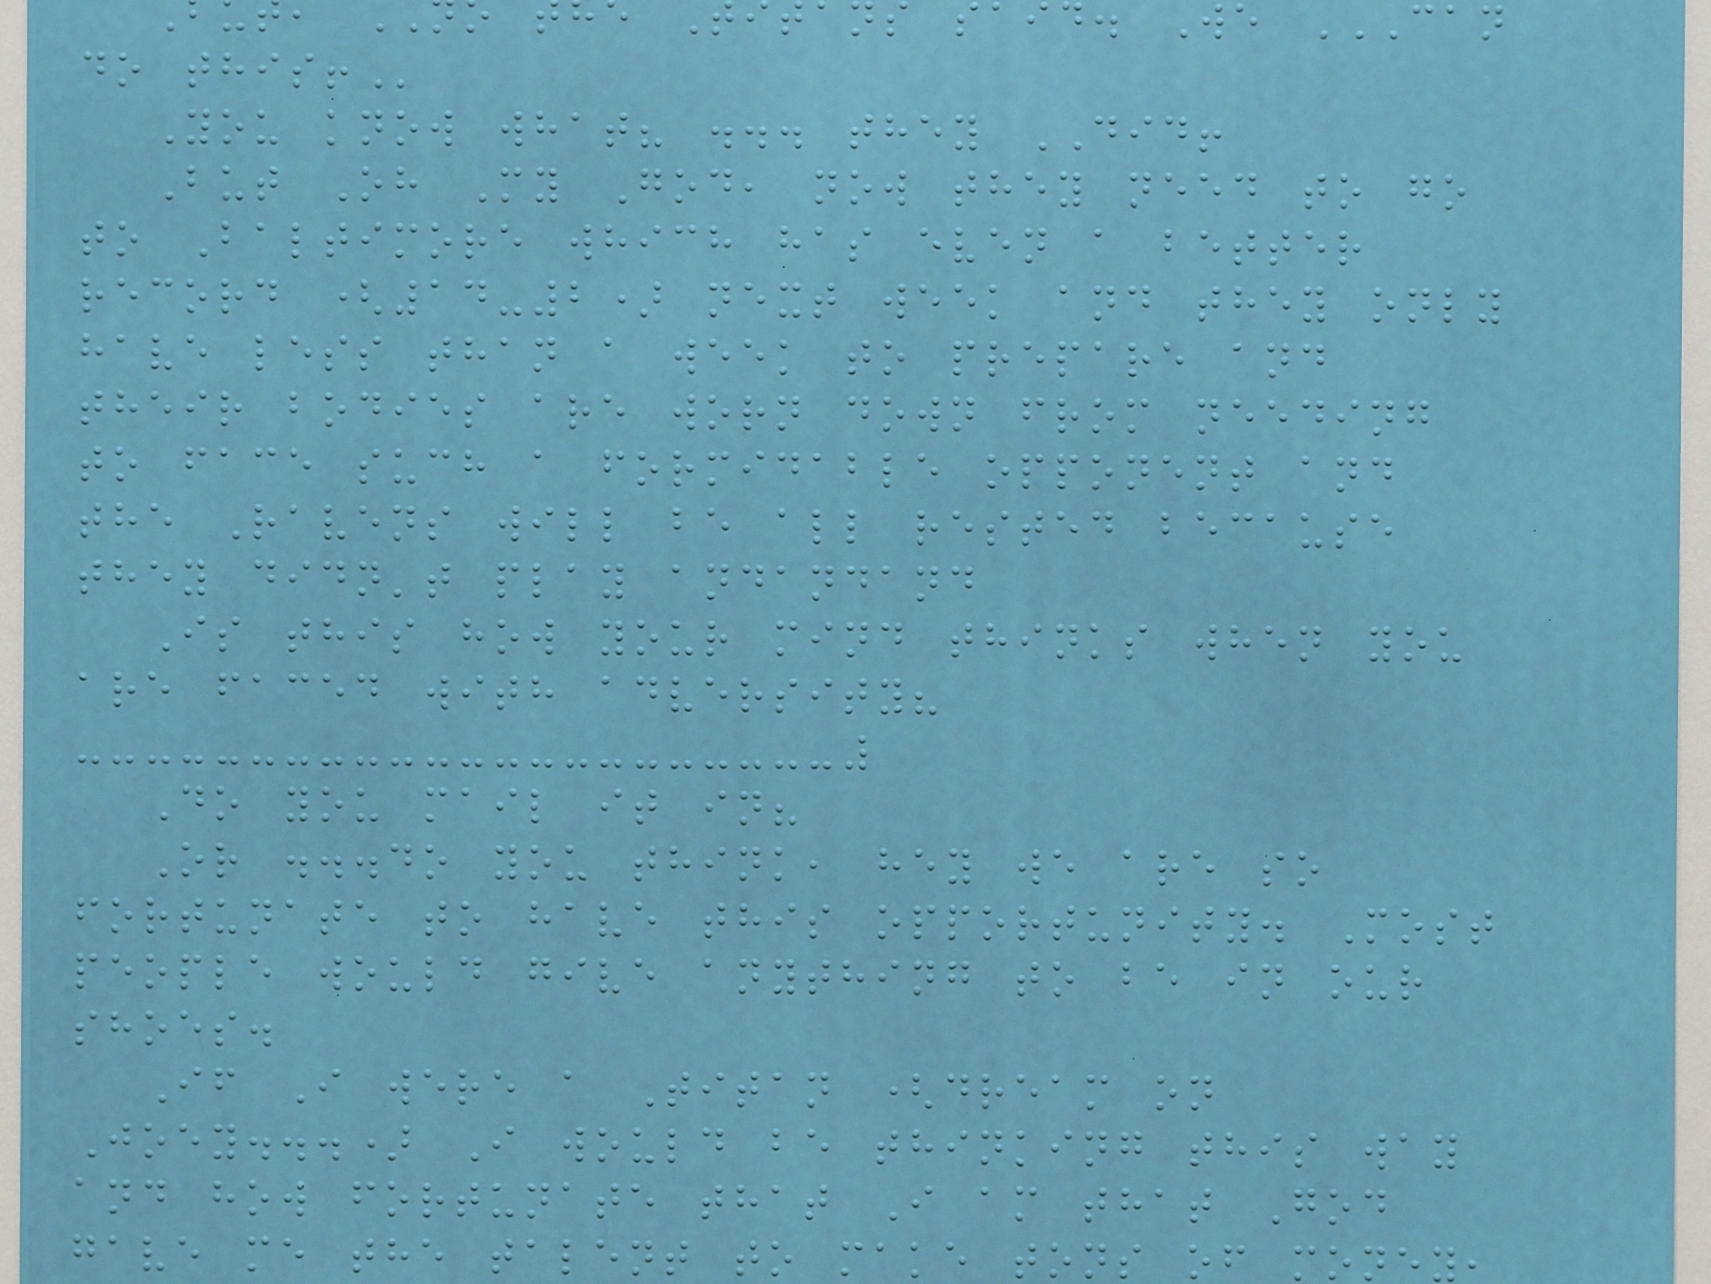You know what? ... they DID!
But Oh My God, now they need to go
to Baltimore which has even a better
record (14-2) next week and they only
have less than a week to prepare and
their bodies are worn down from needing
to face such a formidable opponent and
the Ravens will be all rested because
they didn't play andandand
Is this how your mind thinks when you
are faced with adversity?
Do you mail it in?
Or ...do you think, hey we are so
fortunate to have this opportunity. Most
people would give anything to be in our
shoes.
If I were a Titan (dream on
Joey...) I would be thinking this way
and how fortunate that I am that God
gave me the talent to make tons of money,
